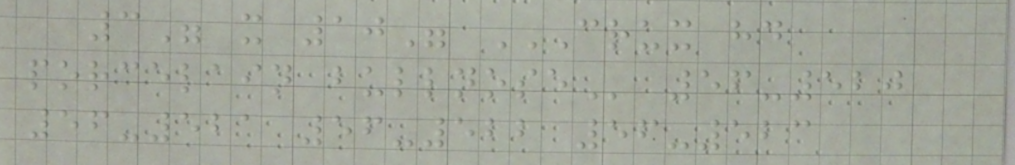3" x 10" CRUX HD
PORCELAIN BULLNOSE 56-520
56-521 56-522 56-523
